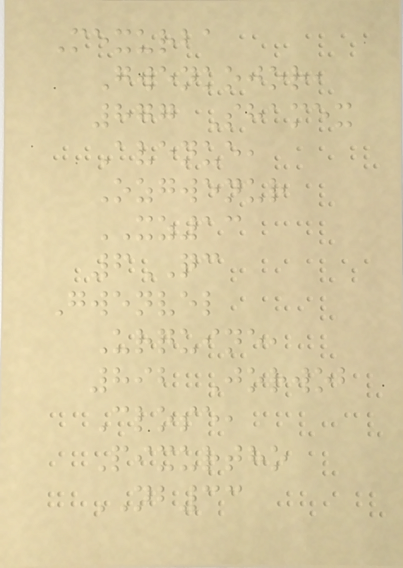Mexurba
Gwenkojor,
877 Shamex
Avenue,
Ozgwenur
XZ13
6QC
Gwenvel
Urquine,
892 Jorwob
Close,
Pixurtho
NB33
